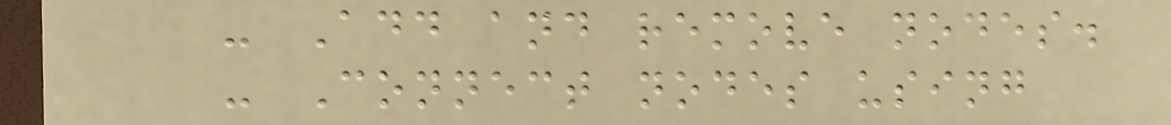- Add and remove nodes.
- Connect nodes using
